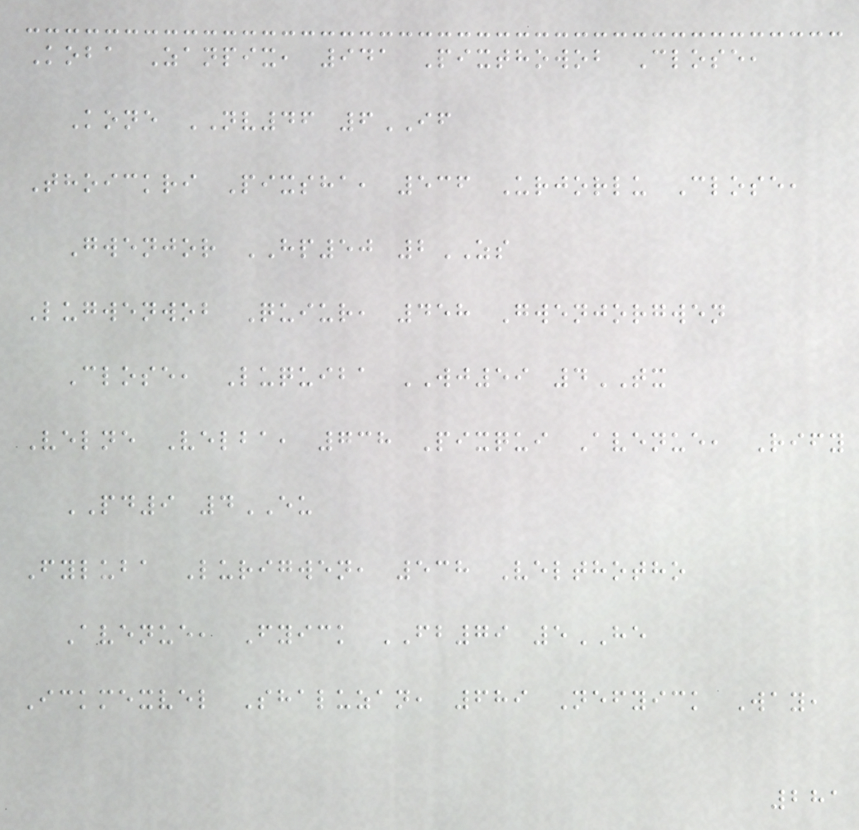Koba Zanpix, 941 Pixthowob Close,
Kone NV46 6IF
Thoickri Pixsha, 536 Urjorlu Close,
Gwenjor HP50 2ZS
Lugwenwob Quiur, 458 Gwenjorgwen
Close, Luquiba WJ59 4TX
Velne Velba, 738 Pixqui Avenue, Rify
PD9 4EU
Fyluba Lurigwen, 538 Velthotho
Avenue, Fyick FB79 5HE
Ickmexvel Shaluzan, 689 Nefyick Way,
281
